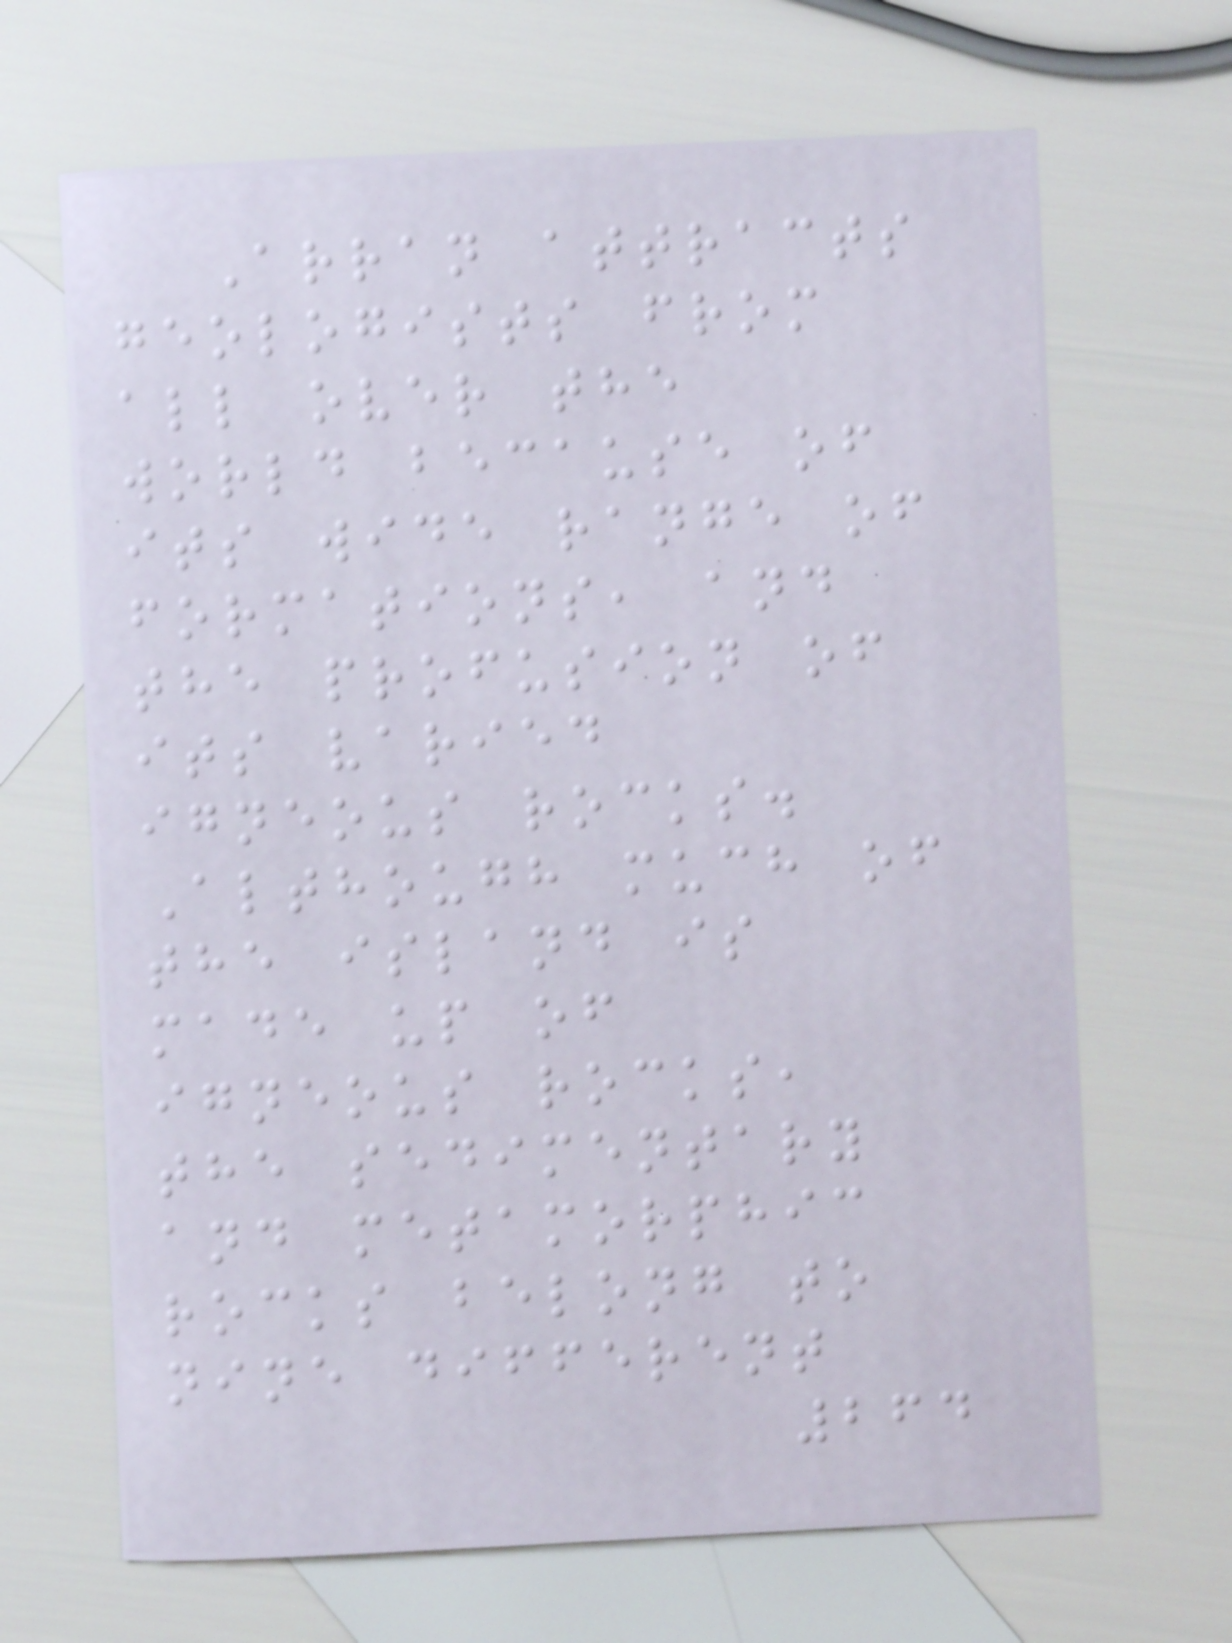Arran attracts
geologists from
all over the
world because of
its wide range of
formations, and
the profusion of
its varied
igneous rocks.
Although much of
the island is
made up of
igneous rocks,
the sedimentary
and metamorphic
rocks belong to
nine different
264
